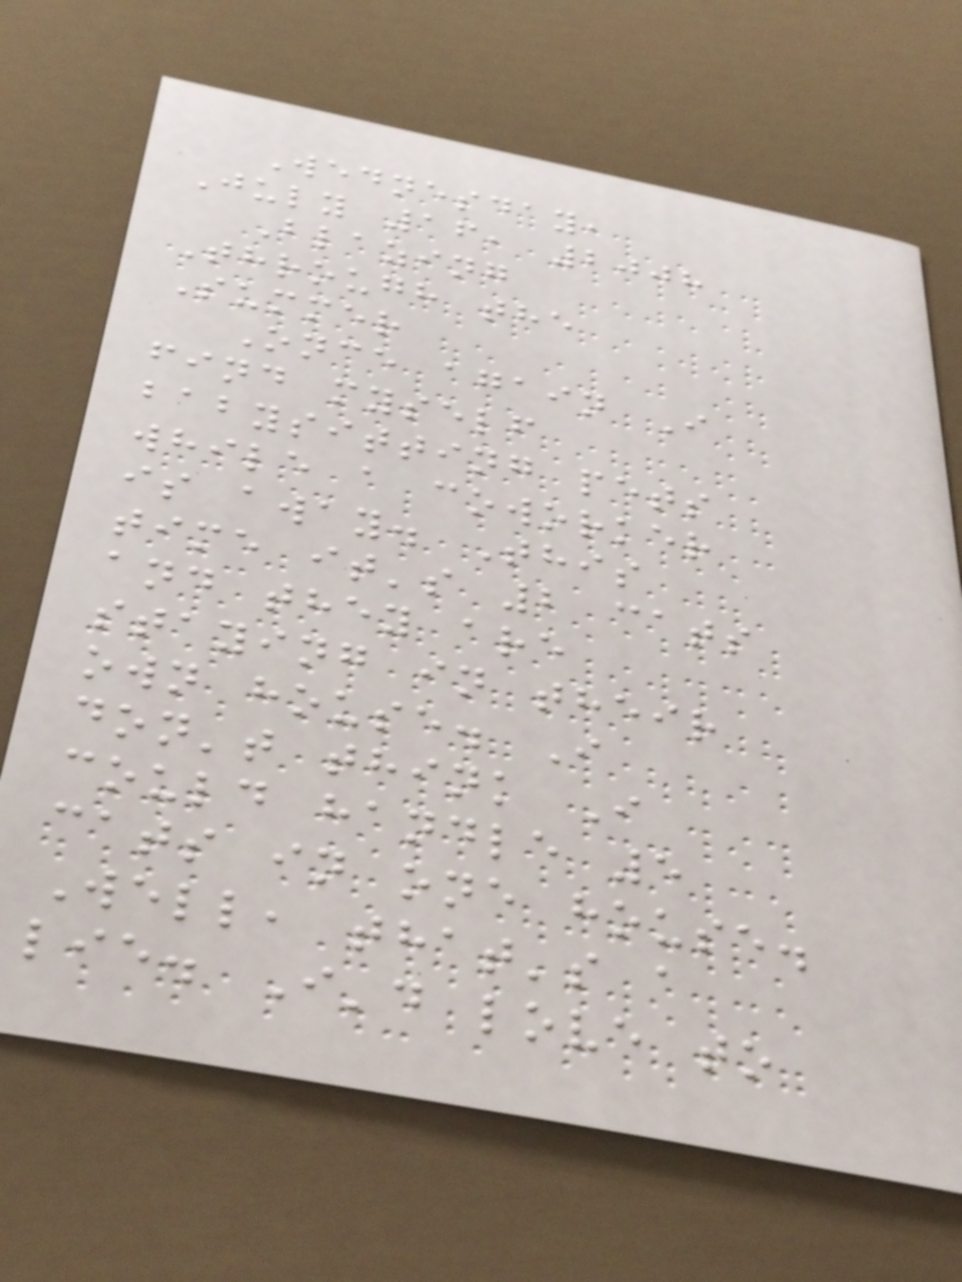Wednesday,
July 16, 2008
Blazing
Through the
Summer
Once again I
find myself
babysitting pets
while a coworker
is away. This
time it's 2 cats
and they are
staying in their
own house. I
don't think I
could handle 5
cats in one house.
Well, that's a
lie. I'd love to
